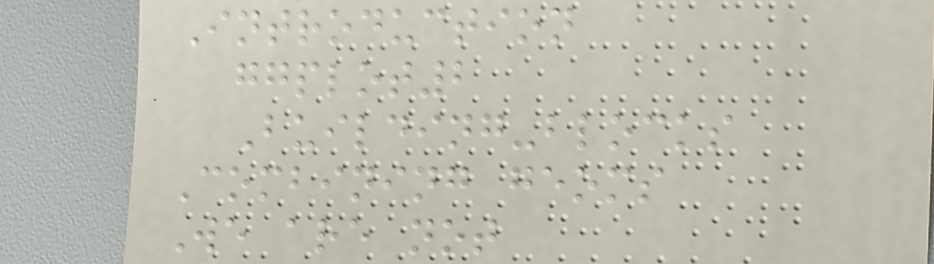Introduction
ggplot2
Building-blocks
Combining geoms
We are not
